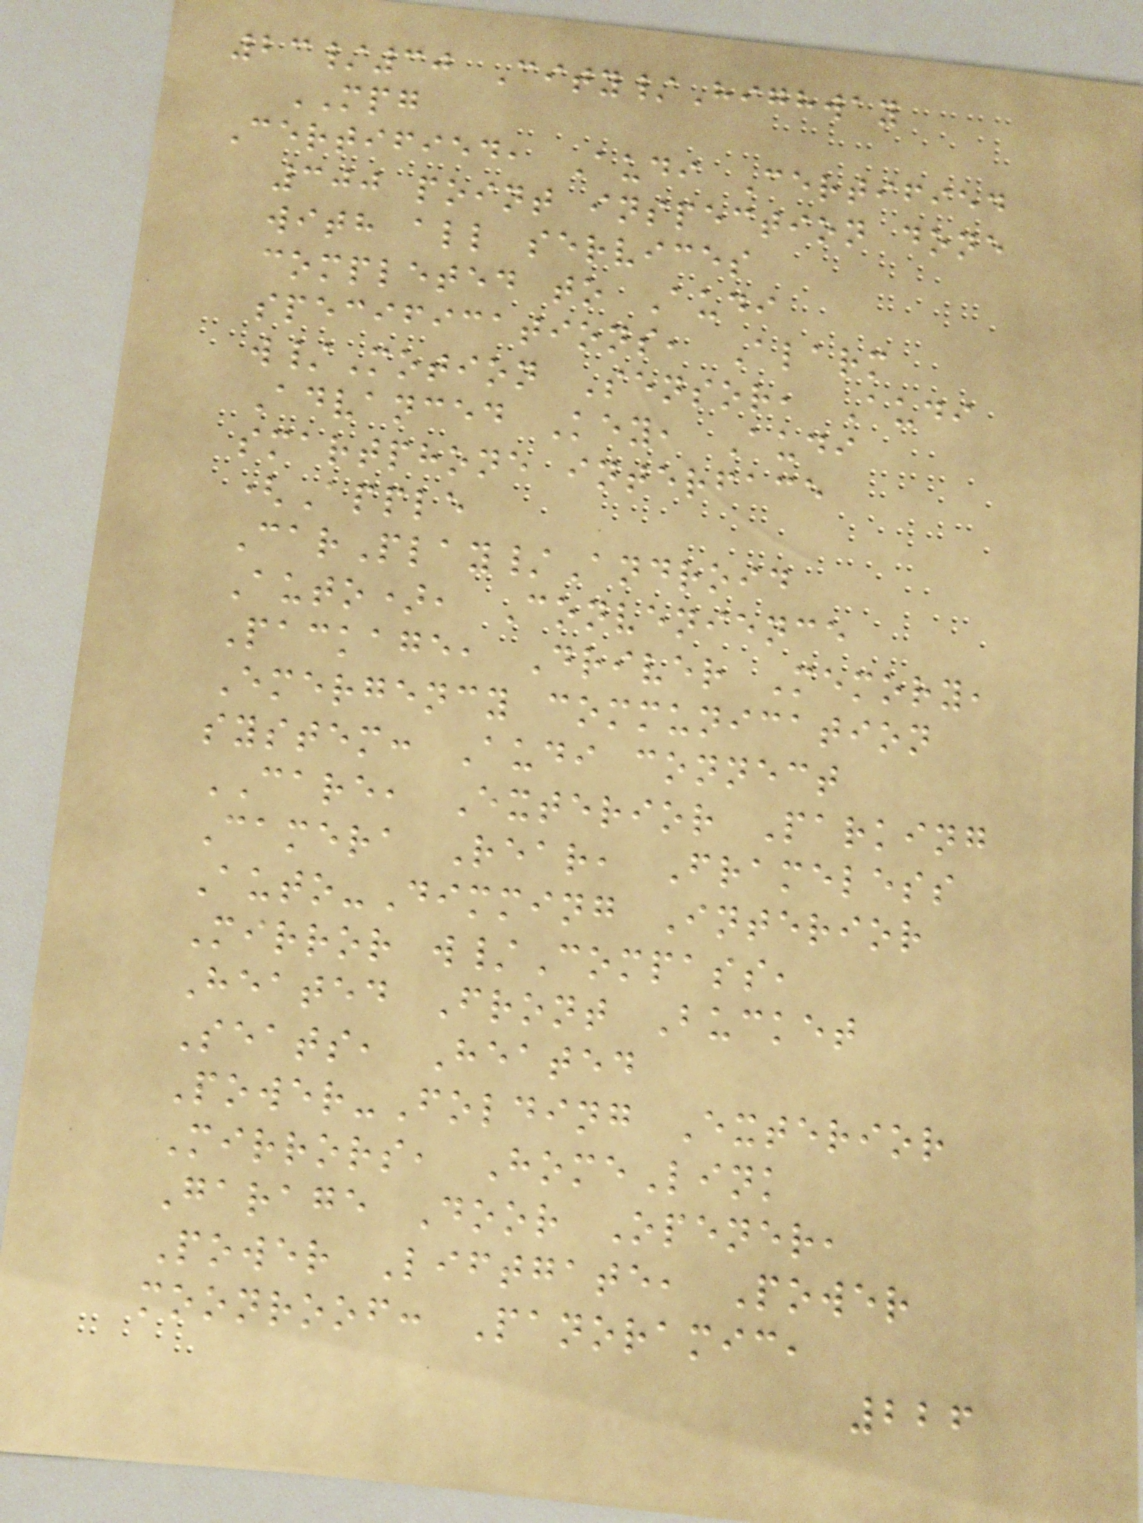23/30 City/Highway
MPG
Certified, Audi Certified
300 point inspection done
with all services
completed to Audi
specifications, Alarm
w/Motion Sensor, Audi
Advanced Key, Audi
smartphone interface
(Apple
CarPlay/Android
Auto), Convenience
Package, Driver Memory,
Emergency communication
system: Audi connect
CARE, Exterior Parking
Camera Rear, Frameless
Auto-Dimming Interior
Mirror w/Compass,
Heated Front Bucket
Seats, Heated
Power-Folding Exterior
Mirrors, HomeLink
Garage Door Opener,
Power Liftgate, Power
moonroof: Panoramic,
226
